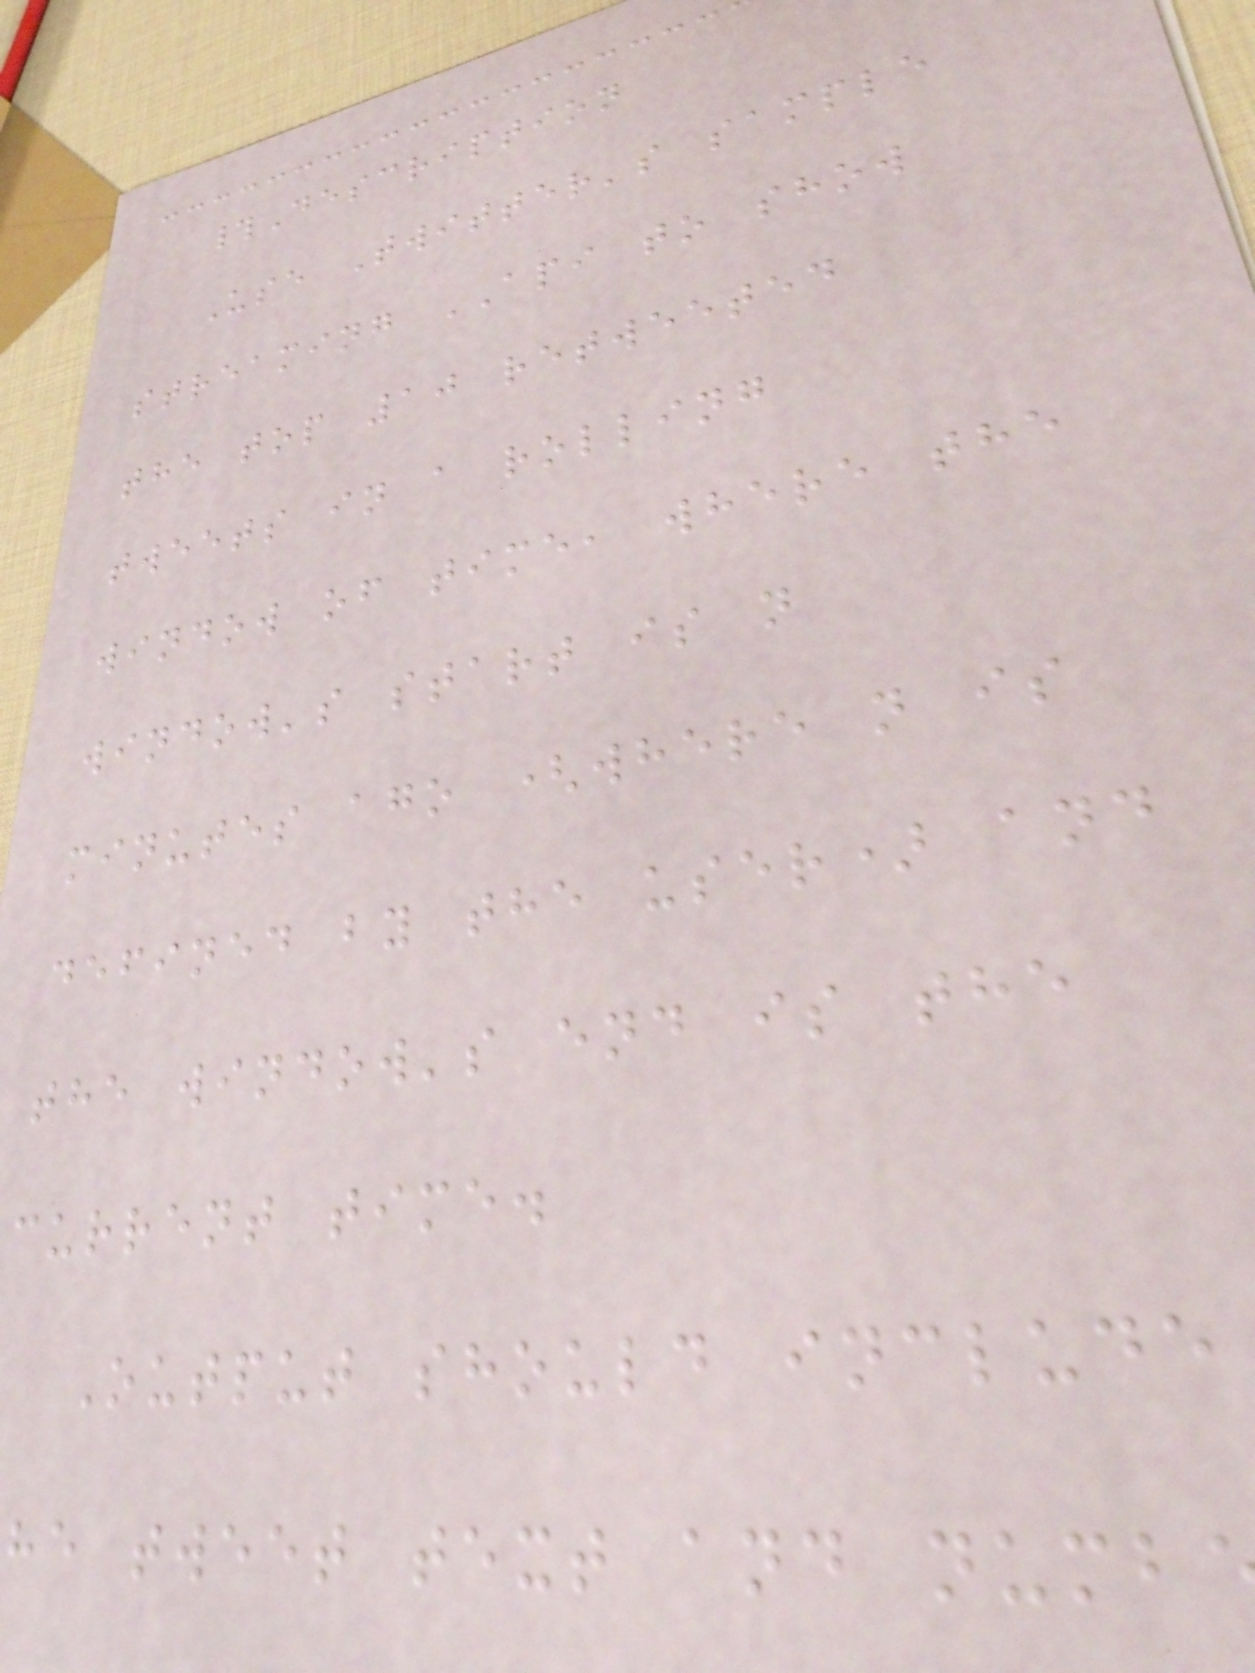#Description
Use Twitter's sample
streaming API to show
the top 10 retweeted
tweets in a rolling
window of time, where the
window's start is n
minutes ago (where n is
defined by the user) and
the window's end is the
current time.
Output should include
he tweet text and numb
